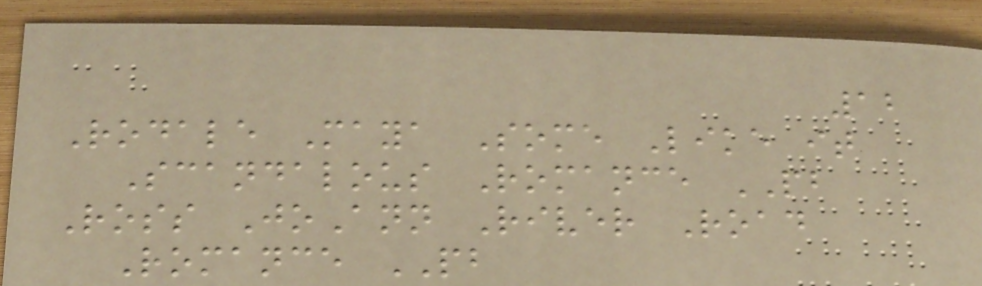12
Rodale Maya Some Like it
Scandalous Romance PB
Ross JoAnn River Road
Romance PB
